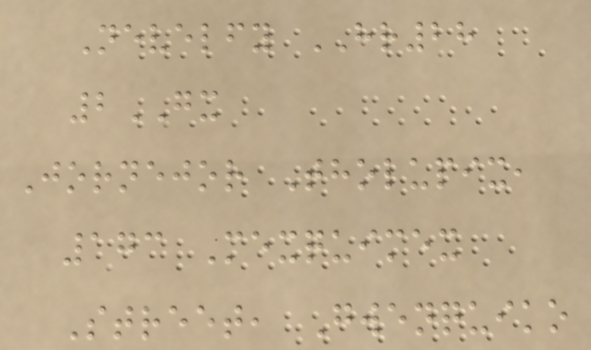Nevelfy HR28
2GX
Jornejor Tholupix,
173 Mexquimex
Street, Gwenquiko
